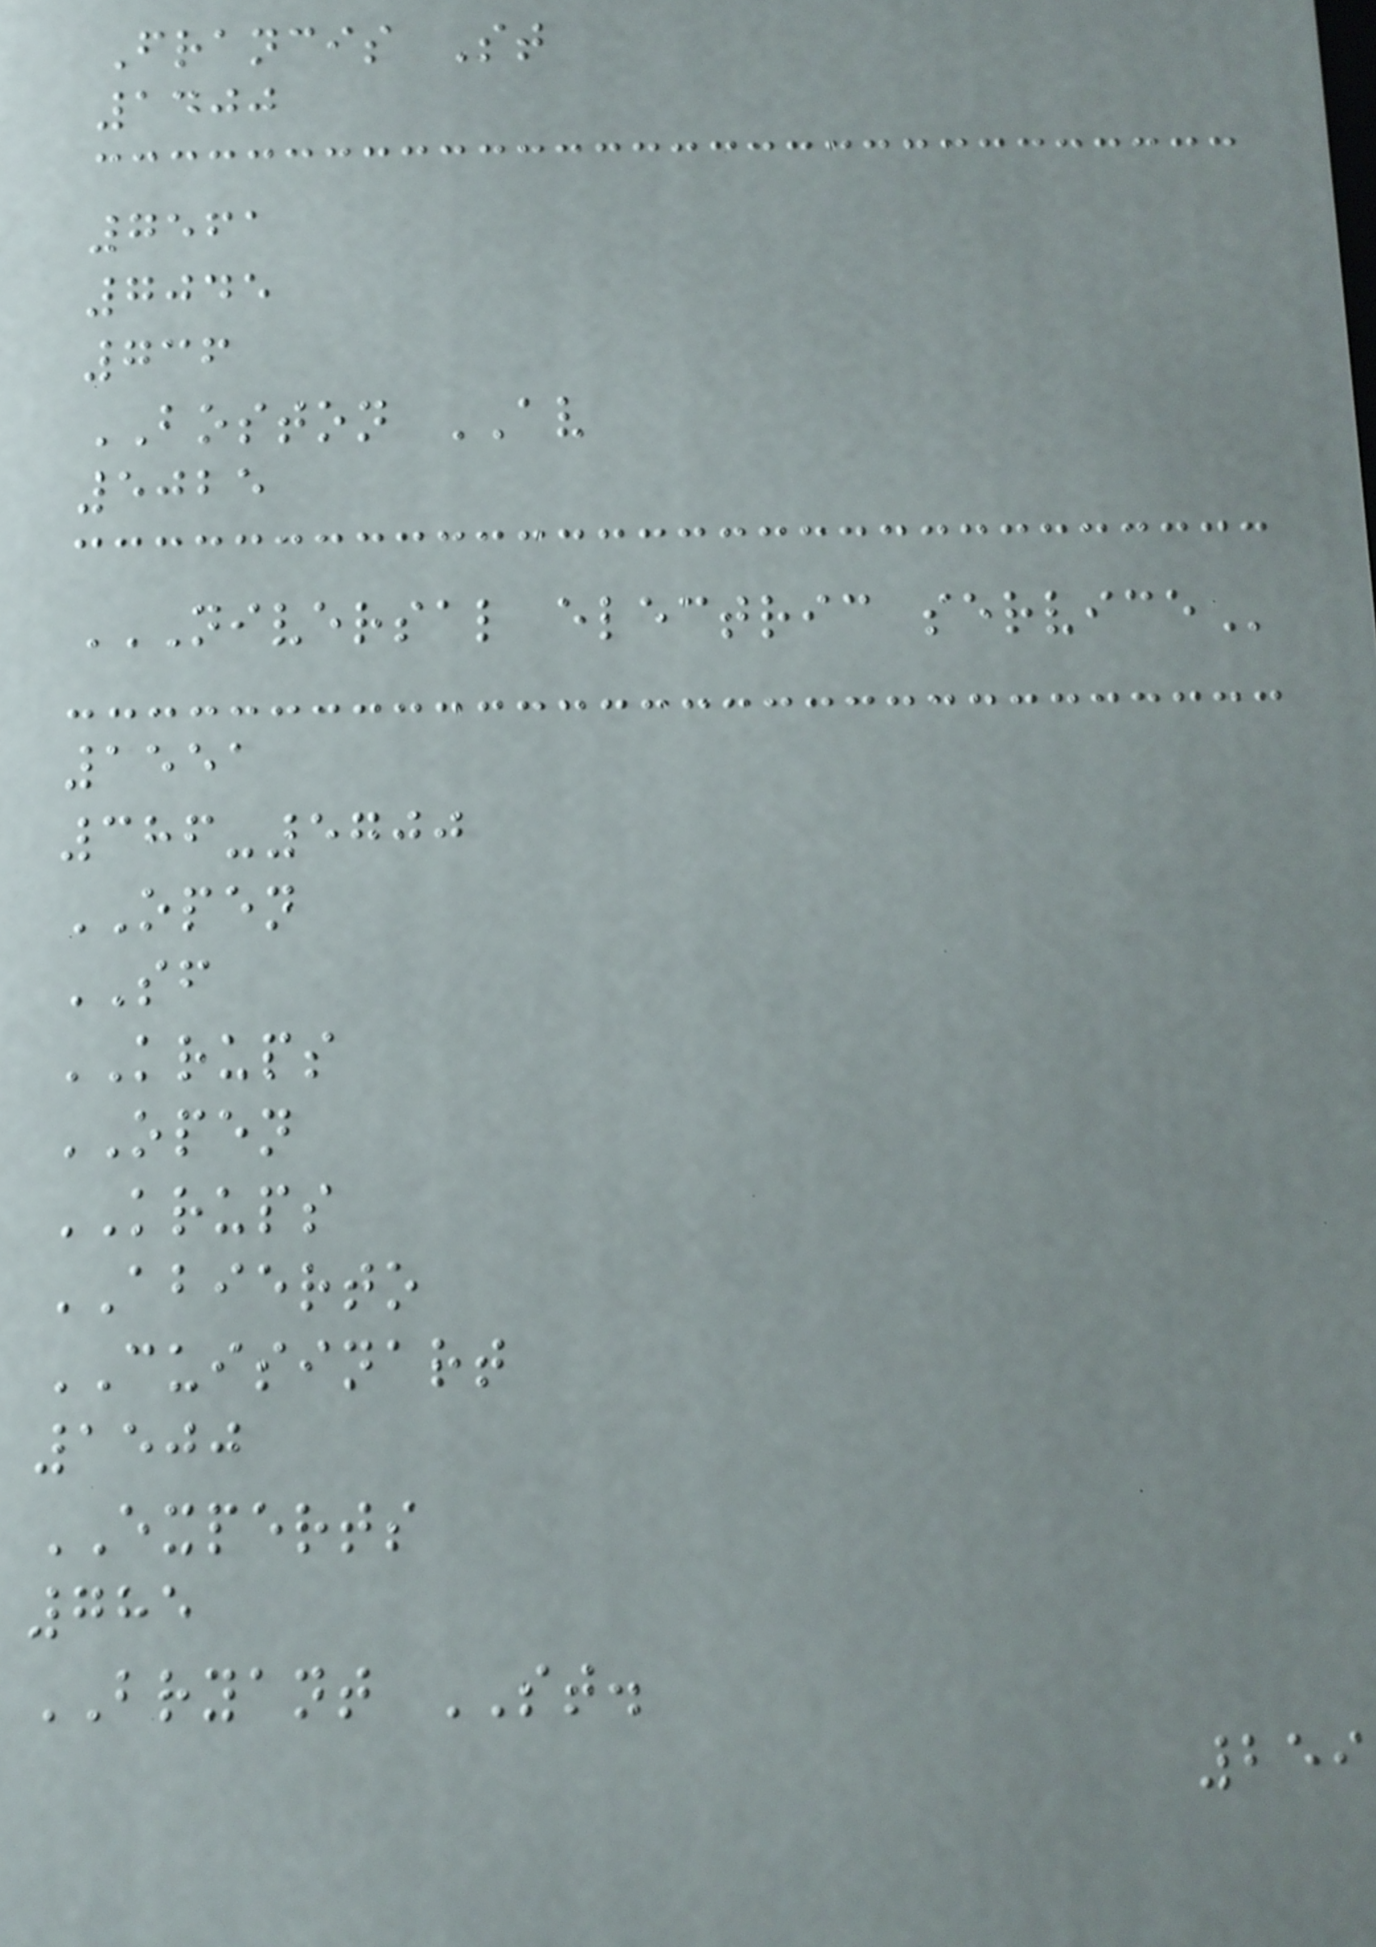Francis St
1400
7561
7045
736
BOSTON AV
5025
NIVERSAL ELECTRIC SERVICE
1551
386-5700
OPEN
SF
KRUPS
OPEN
KRUPS
ABIERTO
CUISINART
1500
EXPERTS
785
BRYANT ST.
259
